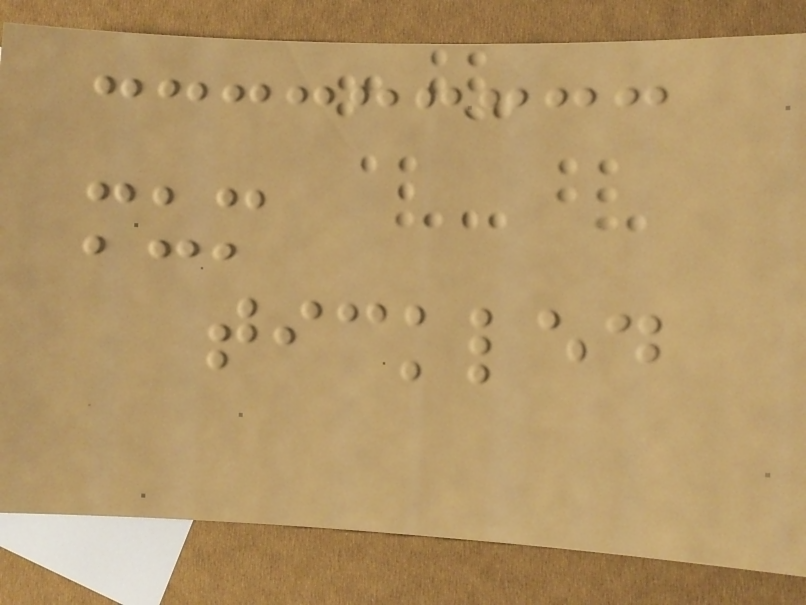mum
tickled
